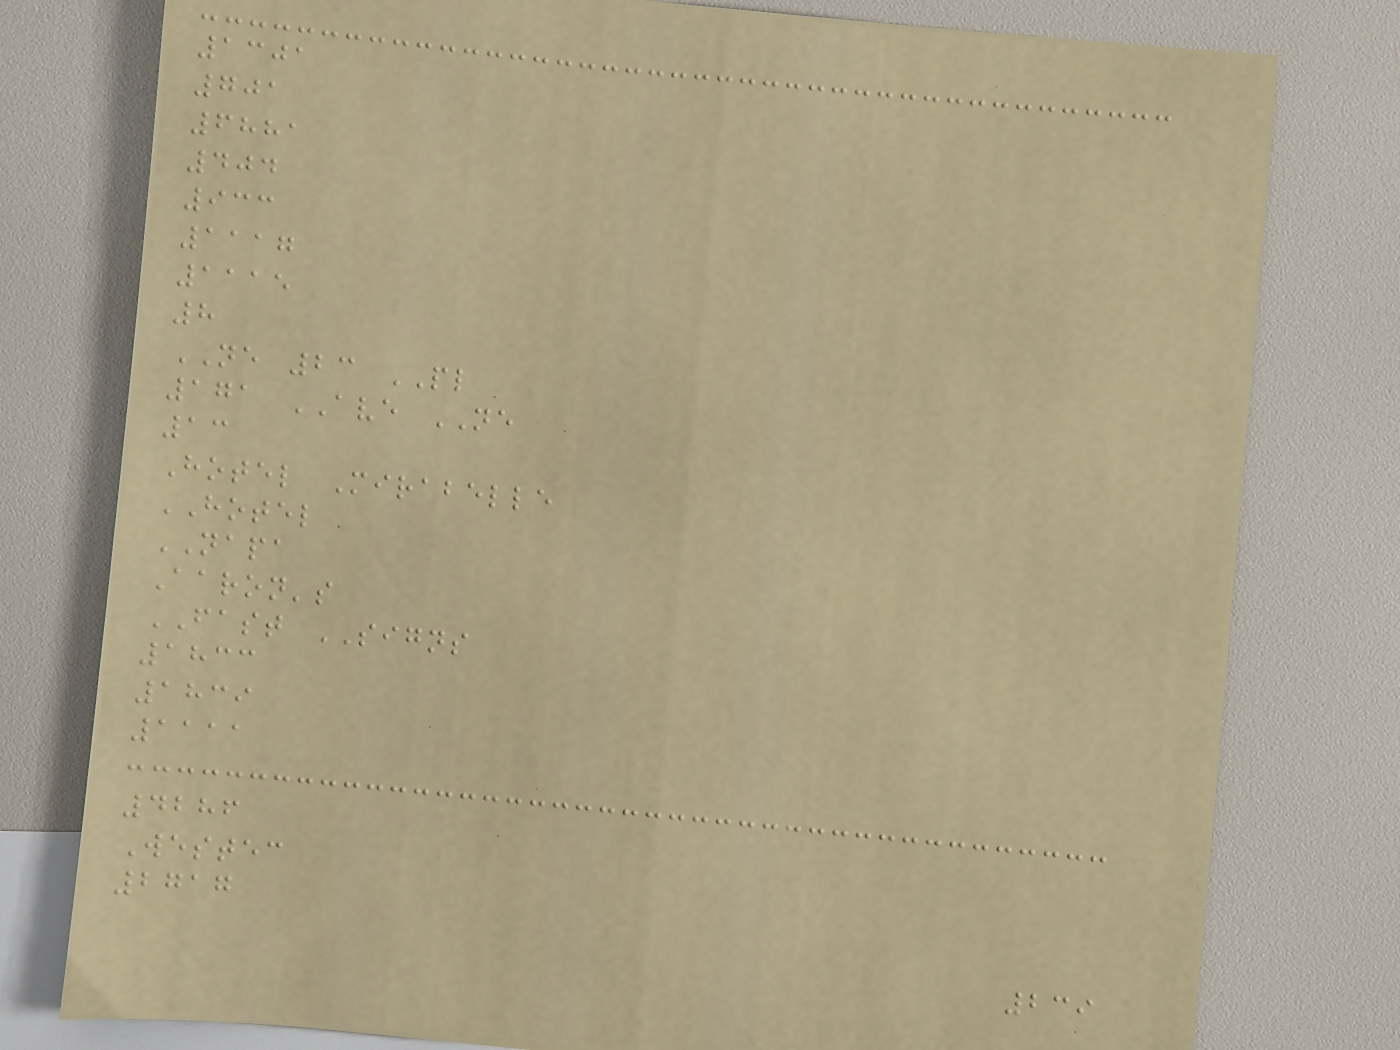1301
701
6881
404
933
1117
1115
8
NE 23 PL
171 AVE NE
13
Hotel Mirabelle
HOTEL
NAPA
Aaron's
FAST SIGNS
1833
1839
1111
4286
Westec
2717
239
